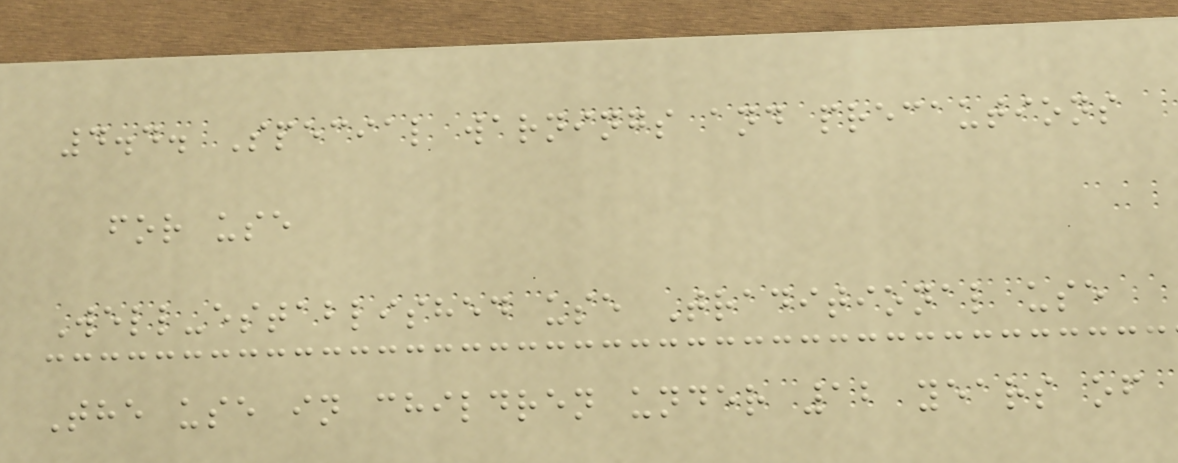4.4. Special warnings and precautions
for use
Well-established use Traditional use
The use in children under 12 years of
